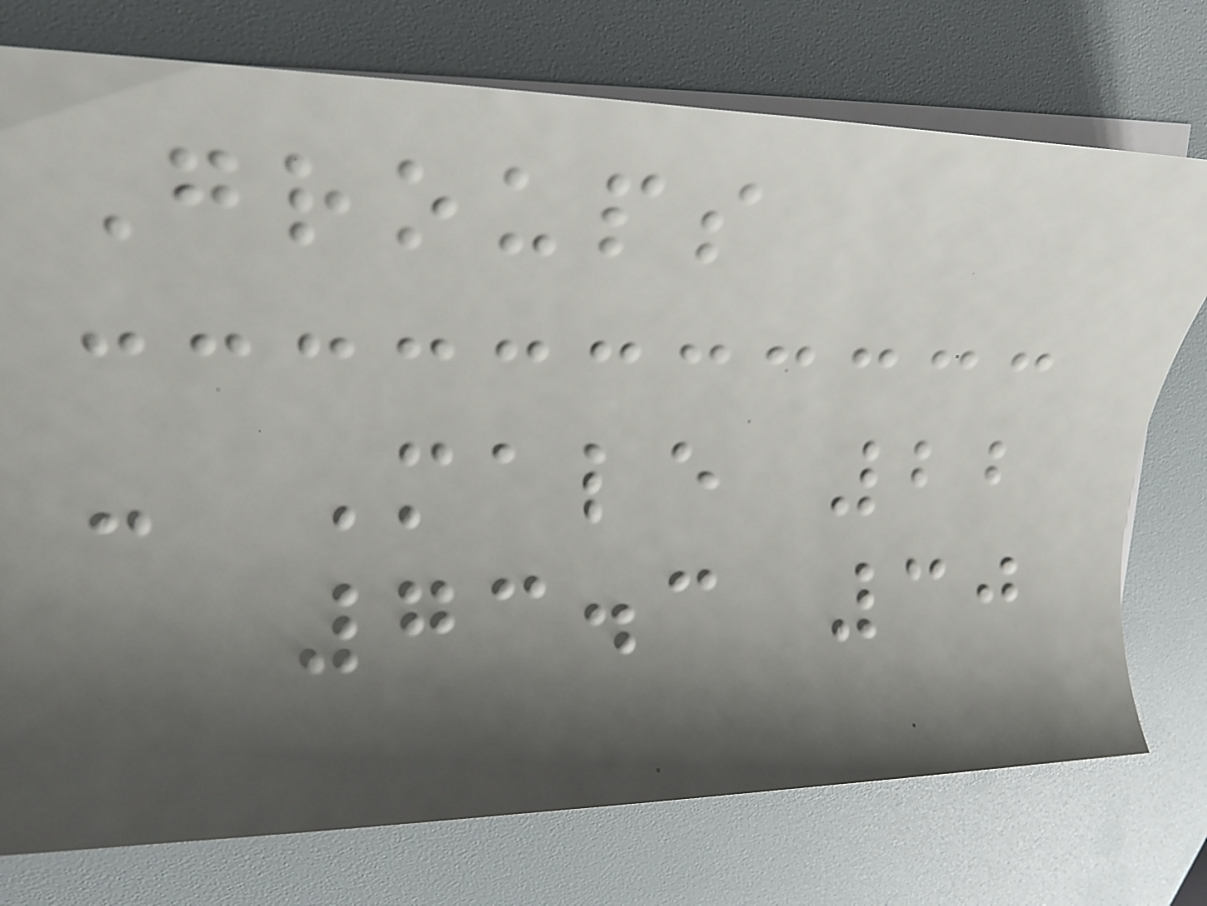Groups
- Male 22
73.3 30
